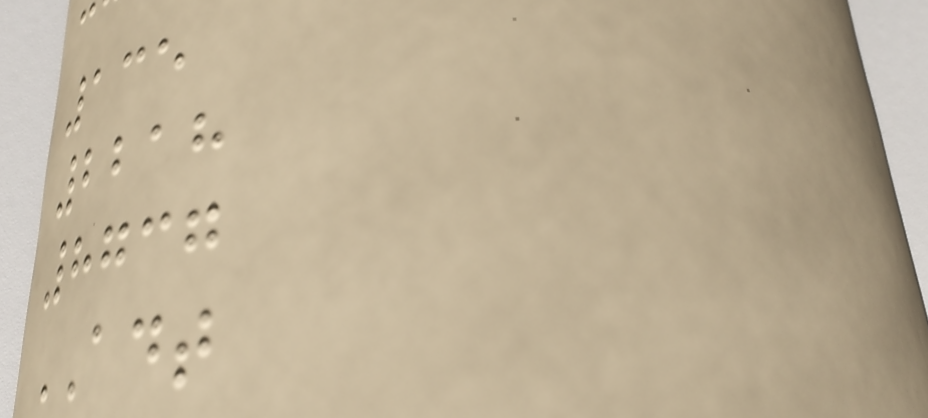135
2218
8737
ADT
